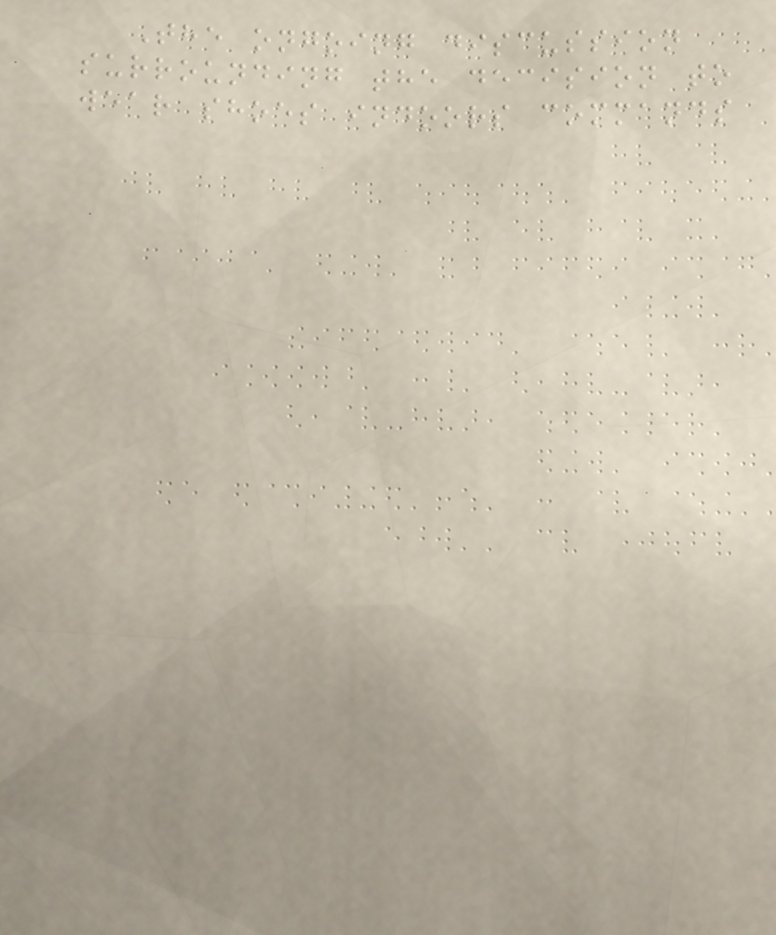The ongoing discussion
surrounding the decision to
wear shoes indoors commands
